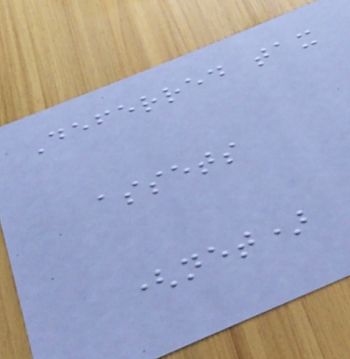Deferred tax
assets
(net)
